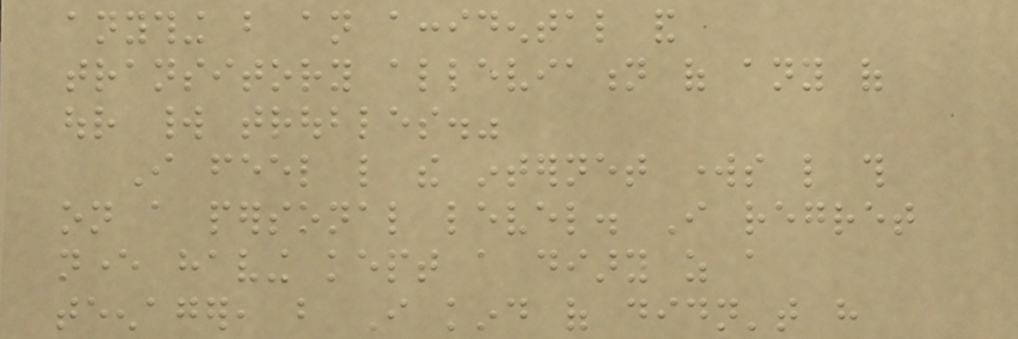anything but an accidental and
transitory alleviation of any of
our world troubles."
I feel like the internet works like this
on a personal level. I regret
never having kept a diary as a
teenager, but I kind of didn't have
